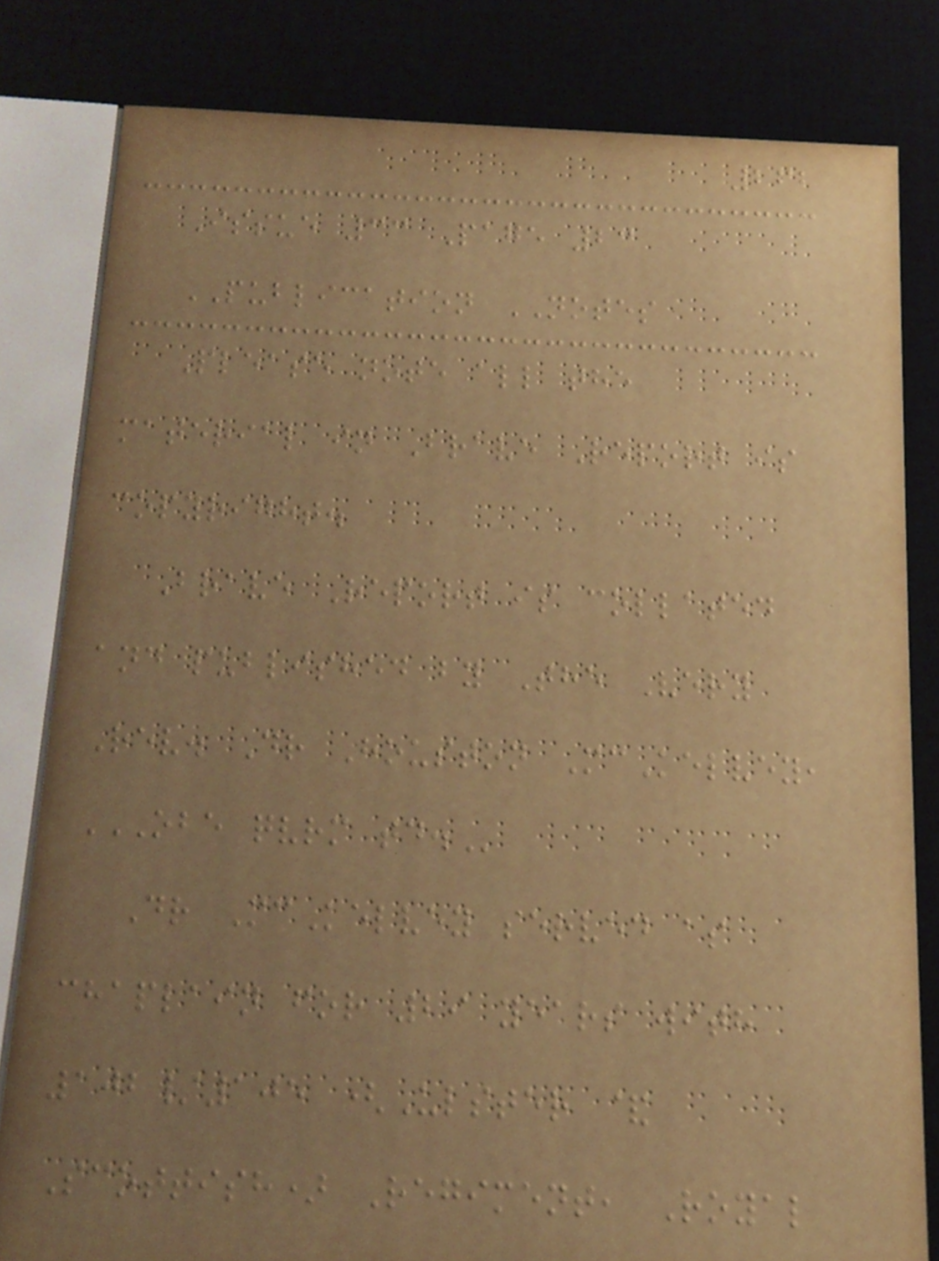262
Issue 33 Page 23
PUBLICATION NOTES
Please note all the
material in Brave Report is
copyright.
Brave Report is collated
and published by The Very
Rev. Dr Houston McKelvey,
OBE QVRM TD.
Dr McKelvey served as
chaplain for 29 years with
102/105 (Ulster &
Scottish) Regiment, Royal
